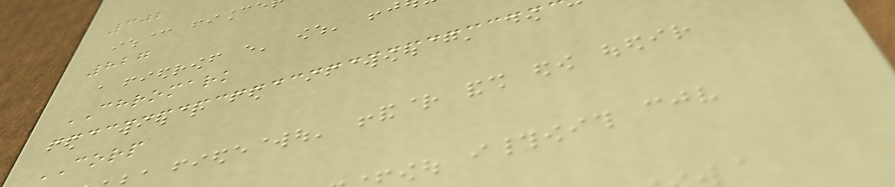302
827
CHROMARK
CORP
